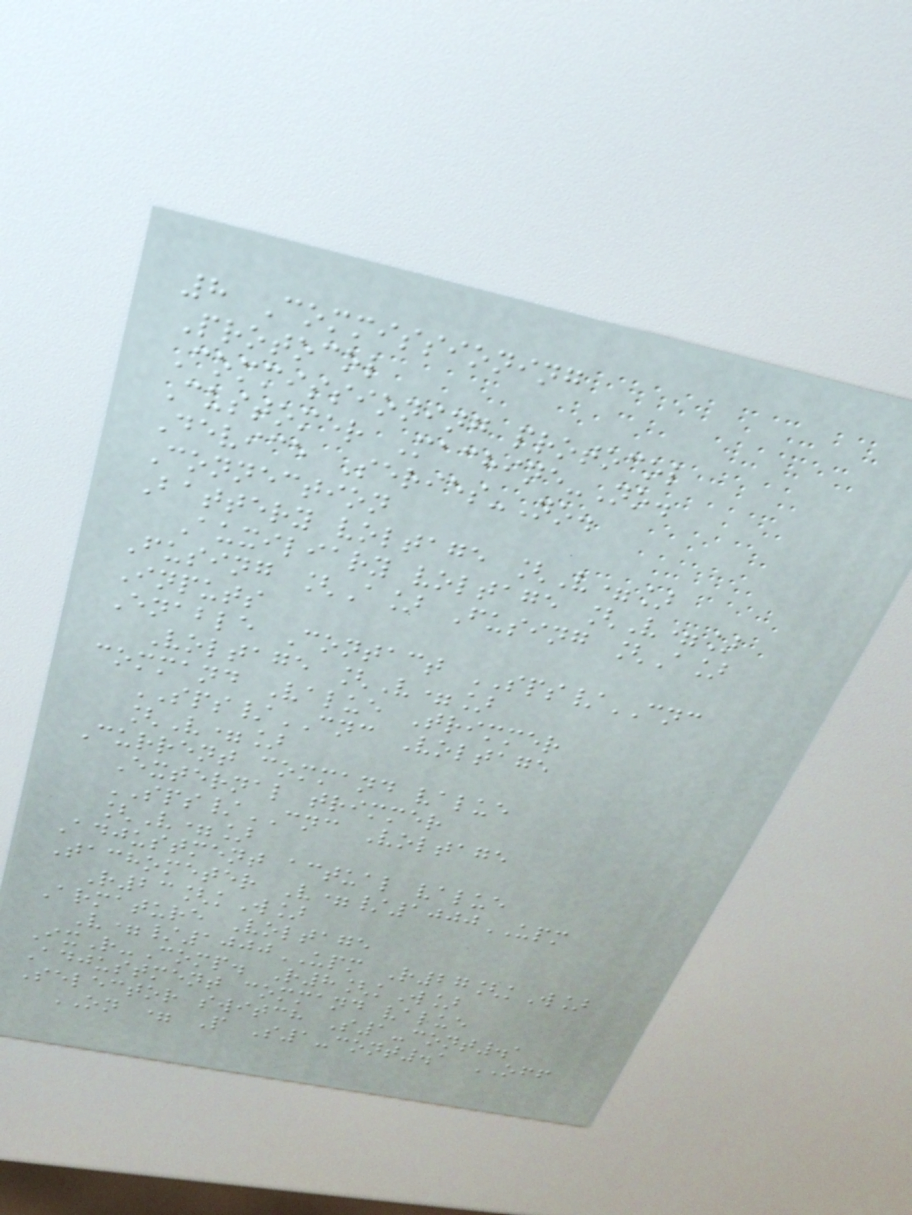8 Commissioning
Protocol
Commissioning protocol
Customer Machine-No.
Device Series-No.
Connection
Battery voltage [V=]
Auxiliary voltage [V=]
Fusing [A] Fusing [A]
Inputs
Enable Contact SPS/CNC
Voltage [V=]
command Value Trimmer
SPS/CNC Voltage
[V=]
Current command value
External trimmer
SPS/CNC Voltage
[V=]
Adjustment actual value
Tachometer V=/1000UPM
R23[kW]
Armature Voltage
V=/1000UPM R27[kW]
IxR-Comp. R8[kW]
Adjustment command value
Selector switch S1-cont.1
ON = P S1-cont.1 OFF
